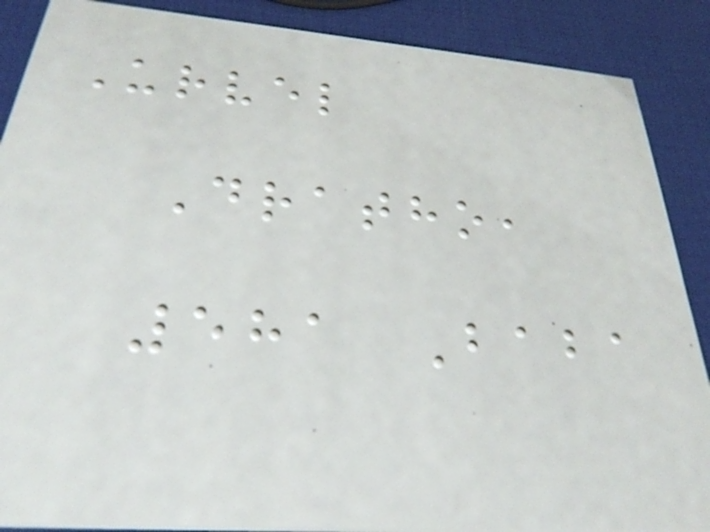Urvel
Dratho,
581 Baba
